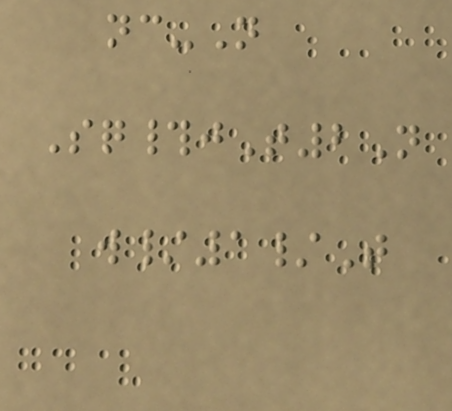nc-N
Sq#jT2N
w/1/T
